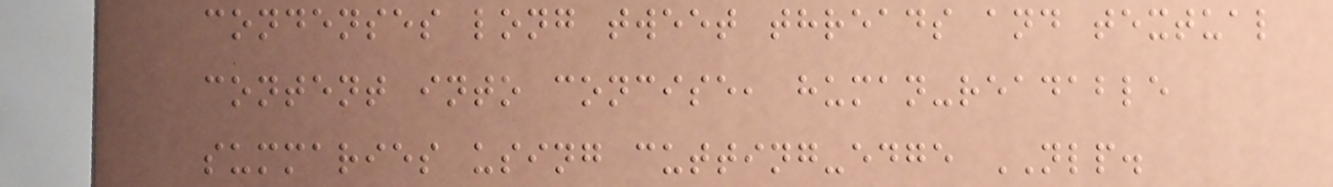condenses long tweet threads and textual
content into concise, human-readable
summaries using cutting-edge NLP.
